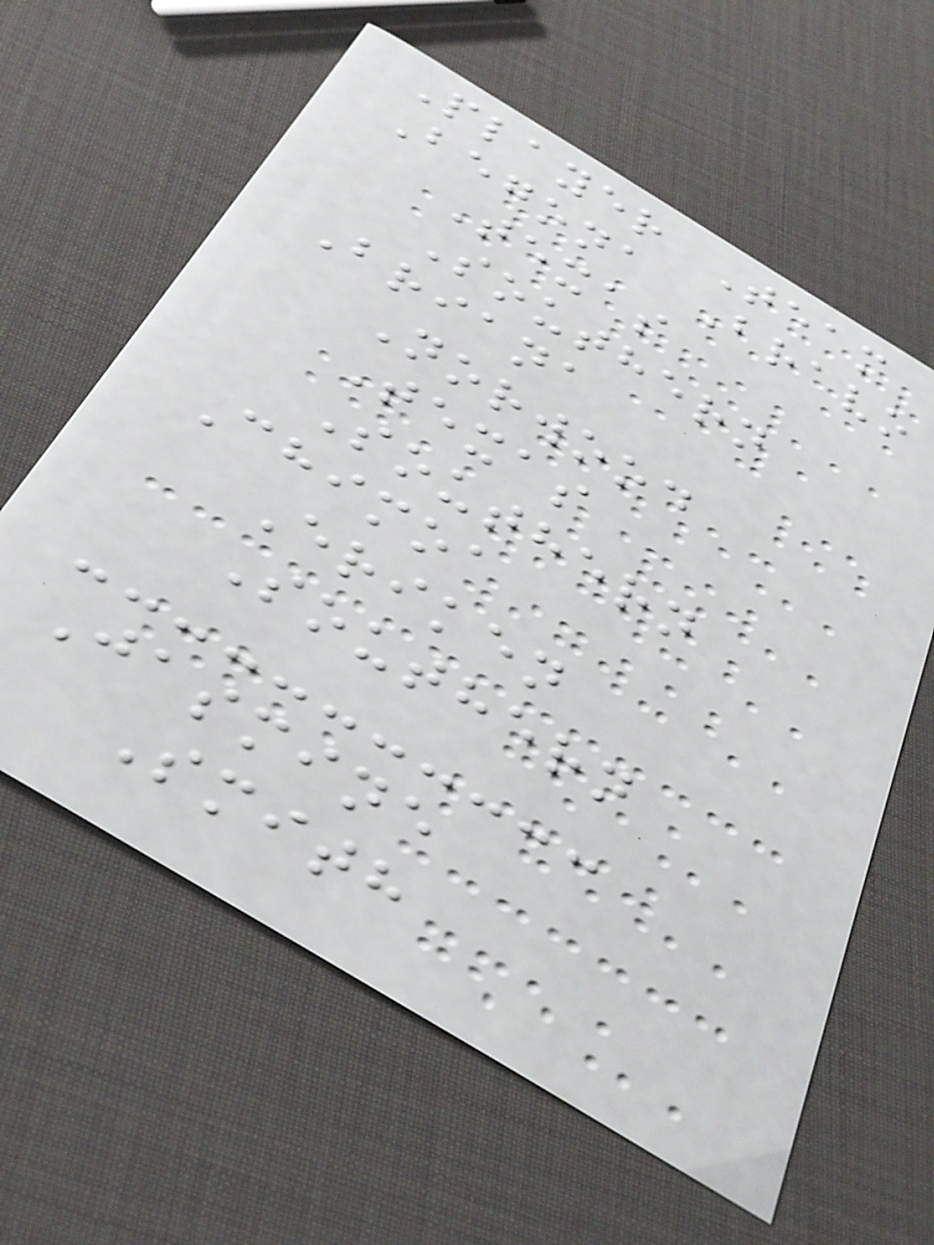Player Team
Begona Bravo
Texas
Southern
Briana
Norwood
Texas
Southern
Chimoa
Eriken
Southern
Jasmine
Smith
